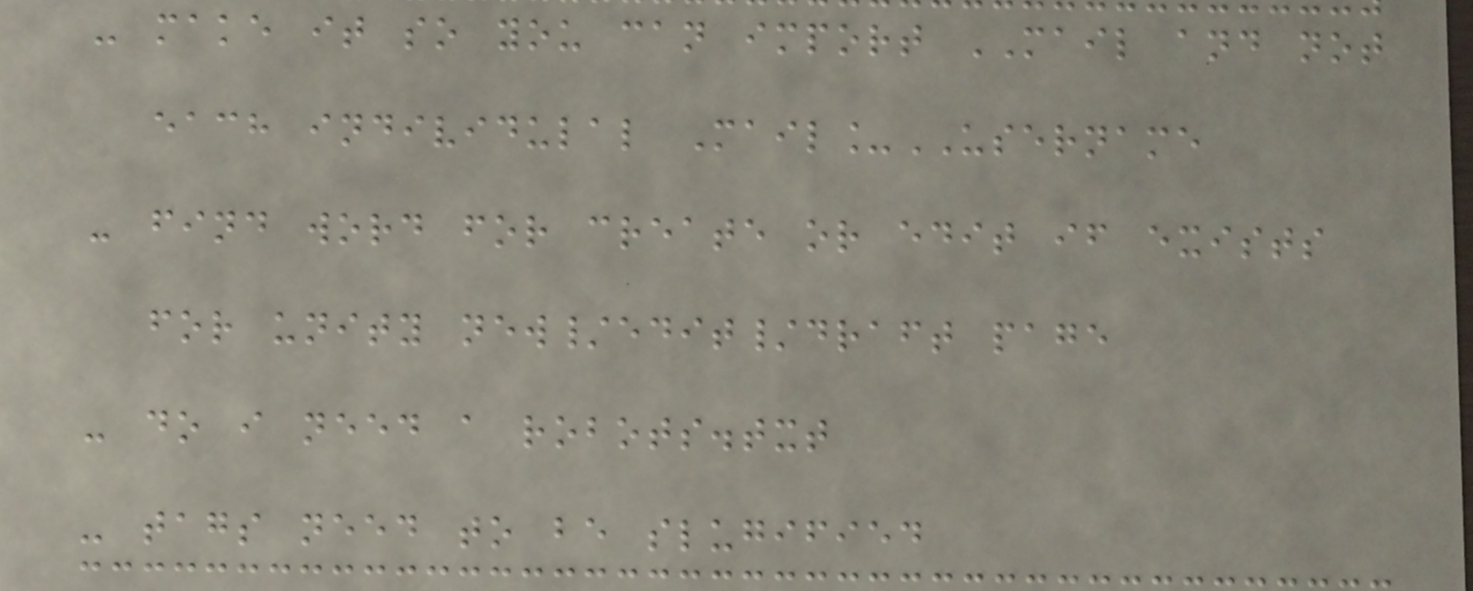- make it so you can import MAIL and not
each individulal Mail_USERNAME
- find word for create or edit if exists
for unity new/edit/draft page
- do i need a robots.txt
- tags need to be slugified
